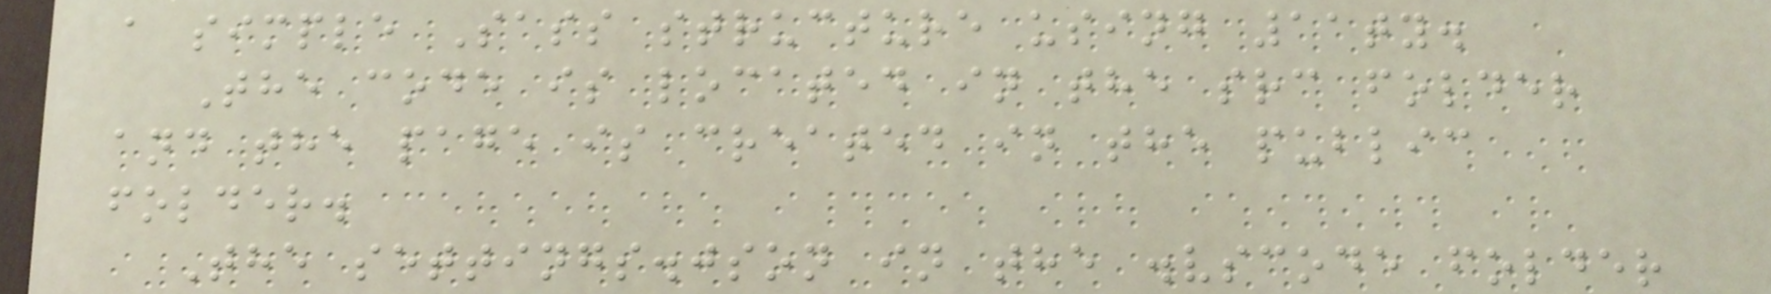a simple Sass structure using 11ty.
The code is located in the src folder
and the page is created in the public
folder.
The settings.json in the .vscode folder
